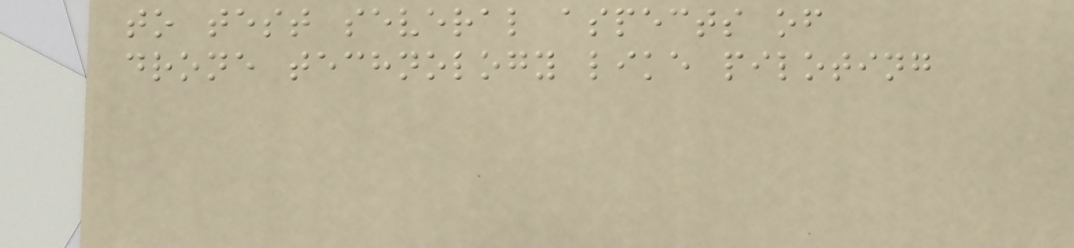to test several aspects of
drone technology like piloting
